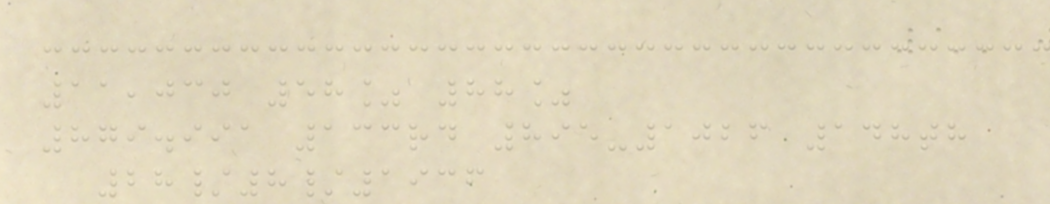11,030 58% 88%
879.991 133rd 895-1026 148th
28/8/1936
